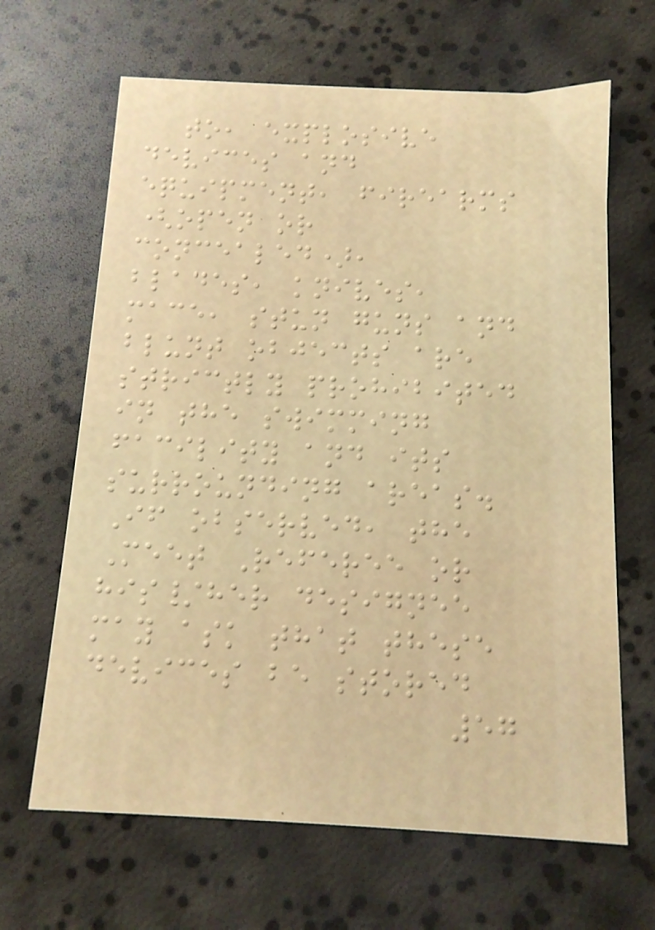to, explosive
devices and
equipment, firearms
(open or
concealed),
blades, knives,
mace, stun guns and
blunt objects are
strictly prohibited
in the swimming
facility and its
surrounding areas.
If observed, the
Meet Referee or
his/her designee
may ask that these
devices be stored
57
